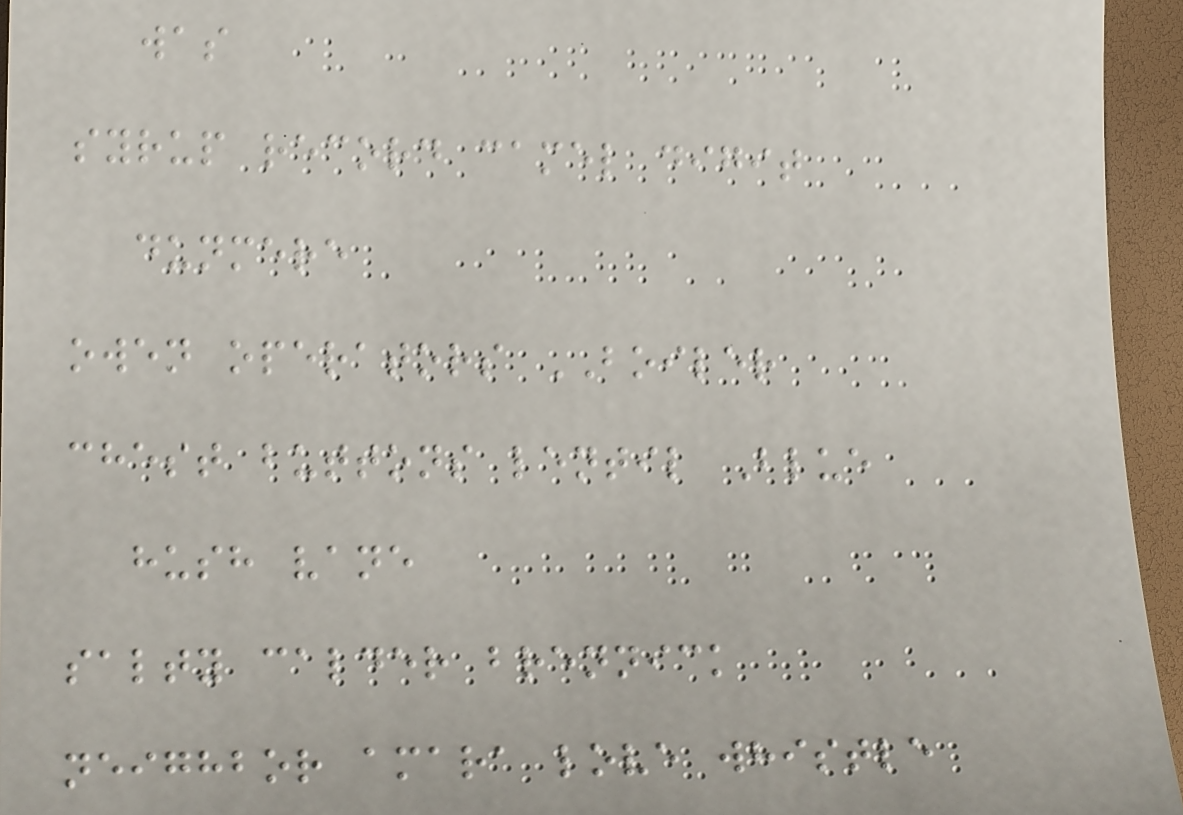was
syrup record camel digit
dunmere
owen operators BOILER
chest buttons lentil Blue
hush vane
salty calder brennick
neighbor amara love whistle
